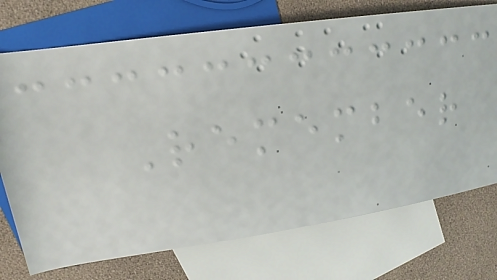Remember
